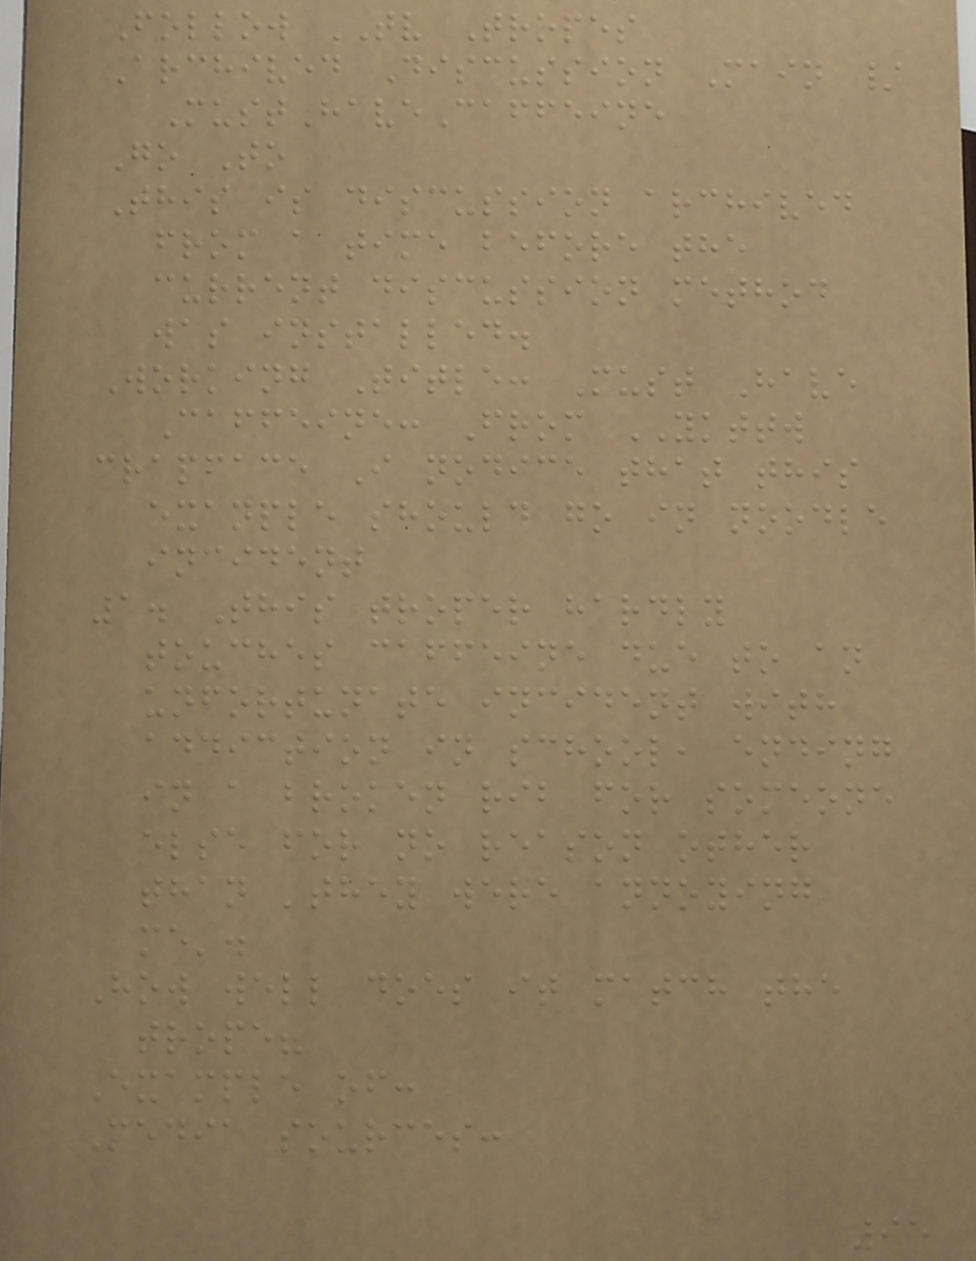Follow TV Tropes
Archived Discussion Main /
MustHaveCaffeine
Go To
This is discussion archived
from a time before the
current discussion method
was installed.
Working Title: Must Have
Caffeine: From YKTTW
crapface I nodice that this
exanple should go in noodle
incident
1. This troper hardly
touches caffeine due to an
unfortunate incident with
addiction in school, ending
in a broken rib for someone
else for no reason other
than 'they were annoying
me'.
How well does it match the
trope?
Example of:
Media sources:
95
